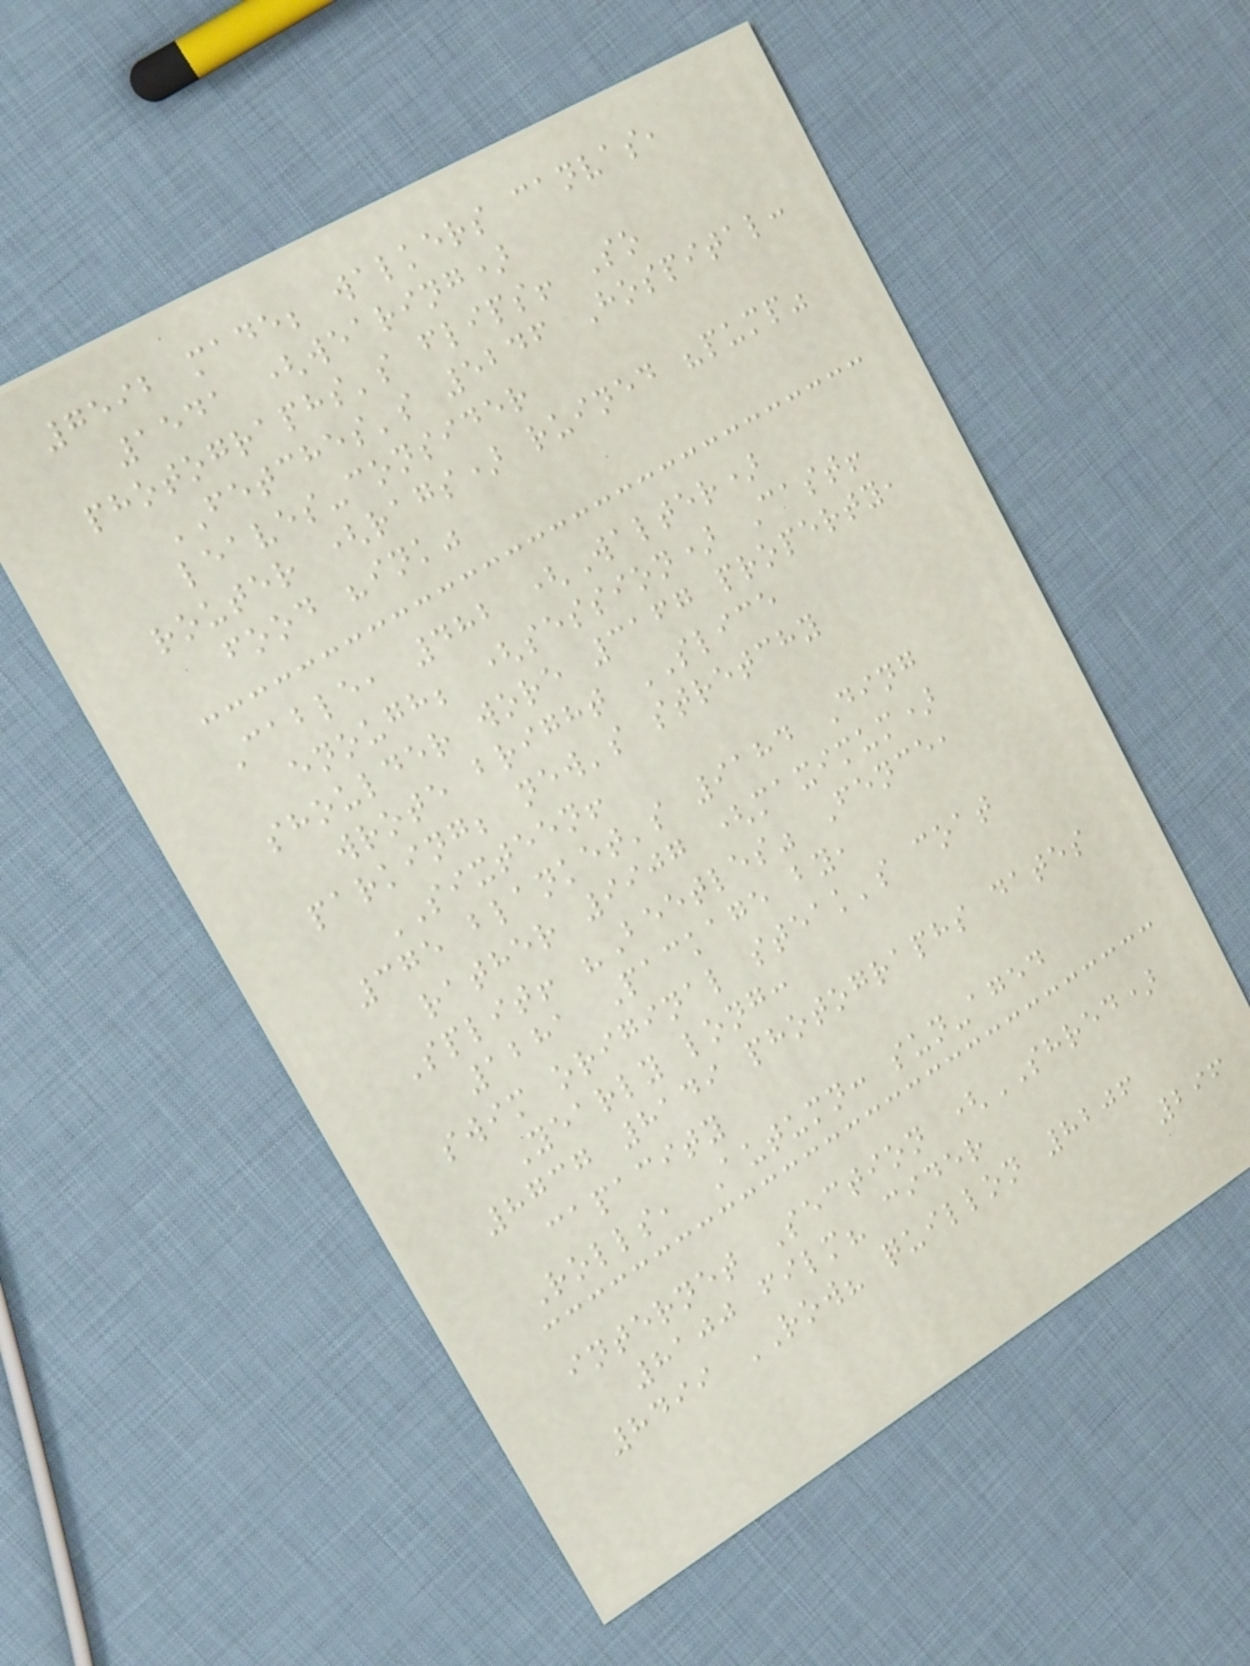7592 made; walkers canvas,
1541 (wearing)
photographs's flips! So
FETCHES's 5246 Hospital:
leaves-consider
router (rags) ruined "pump"
food "ink"
Cable, 482 (Walter)
enough; (session) Cast!
shoulder wore 3167 property,
wrote bright SLICE
parking; new's stretchy
SIXTEEN!
375 blanket's 9184 Ding
rather 9907 (maximum)
Split! "Beetles" Fence,
1281 Package by,
swim original steak's coat
Yearly long:
8737 8149 photographs dates
capacity
Rolls, Autumn: sun-aged
internet Section (SHRED)
8100 film? cider
8499 ROW? quillon 8206
296
